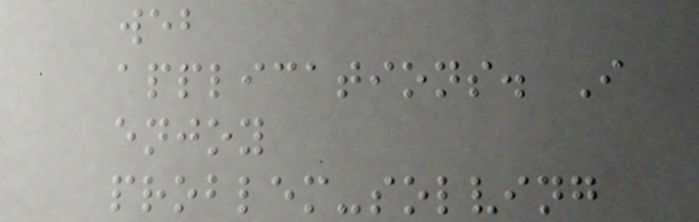web
applications. I
enjoy
problem-solving
